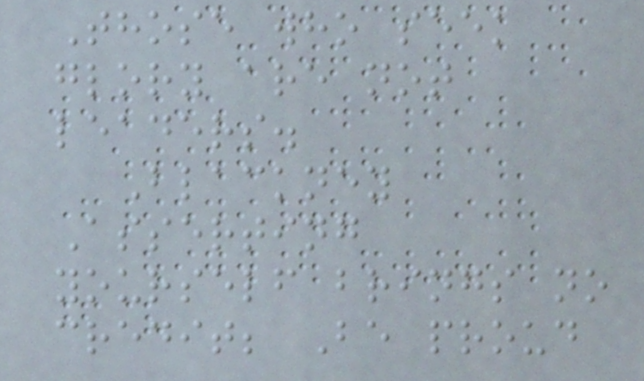Those who seek
glory are not
leaders.
Blackney
Asserting
yourself brings no
credit; Be proud
